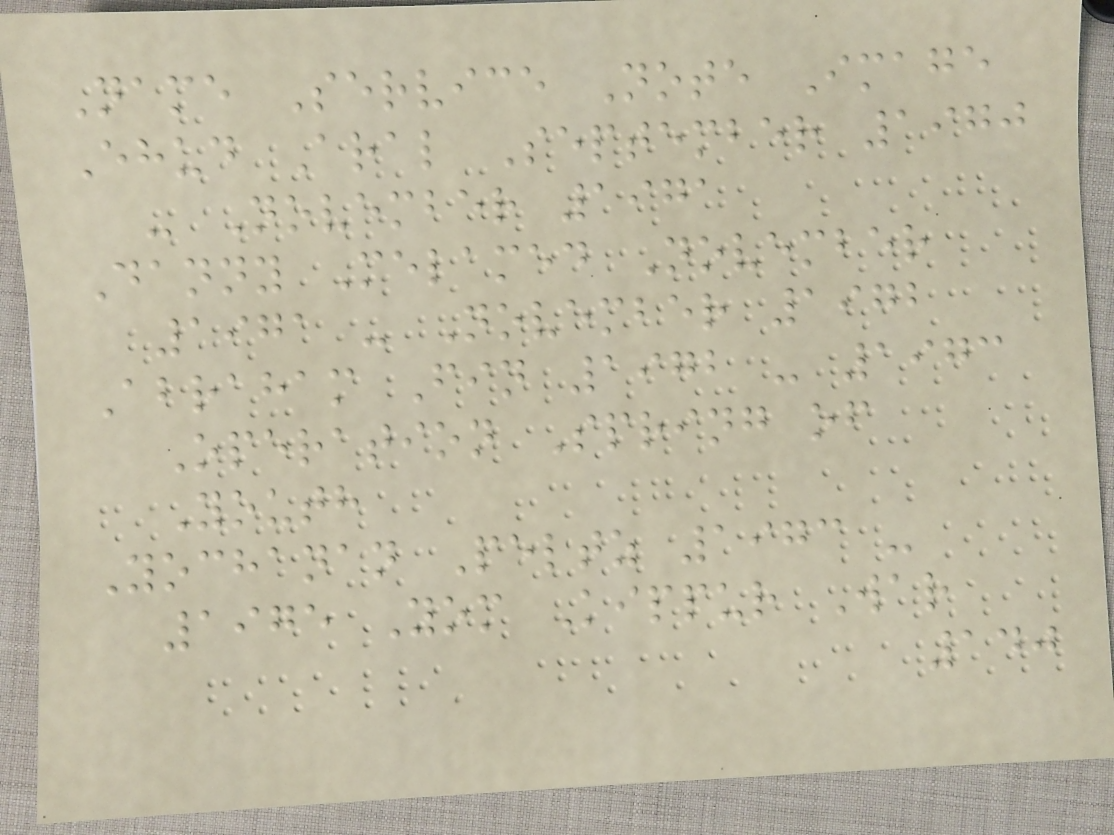Name Service Note Image
Ehud Aral September 1970
- November 1971
Danny Melamed November
1971 - November 1972
Abraham Fin 1972 - 1973
Operation Spring of
Youth
Yochanan Peltz 1973 -
1975 Yom Kippur War
140
